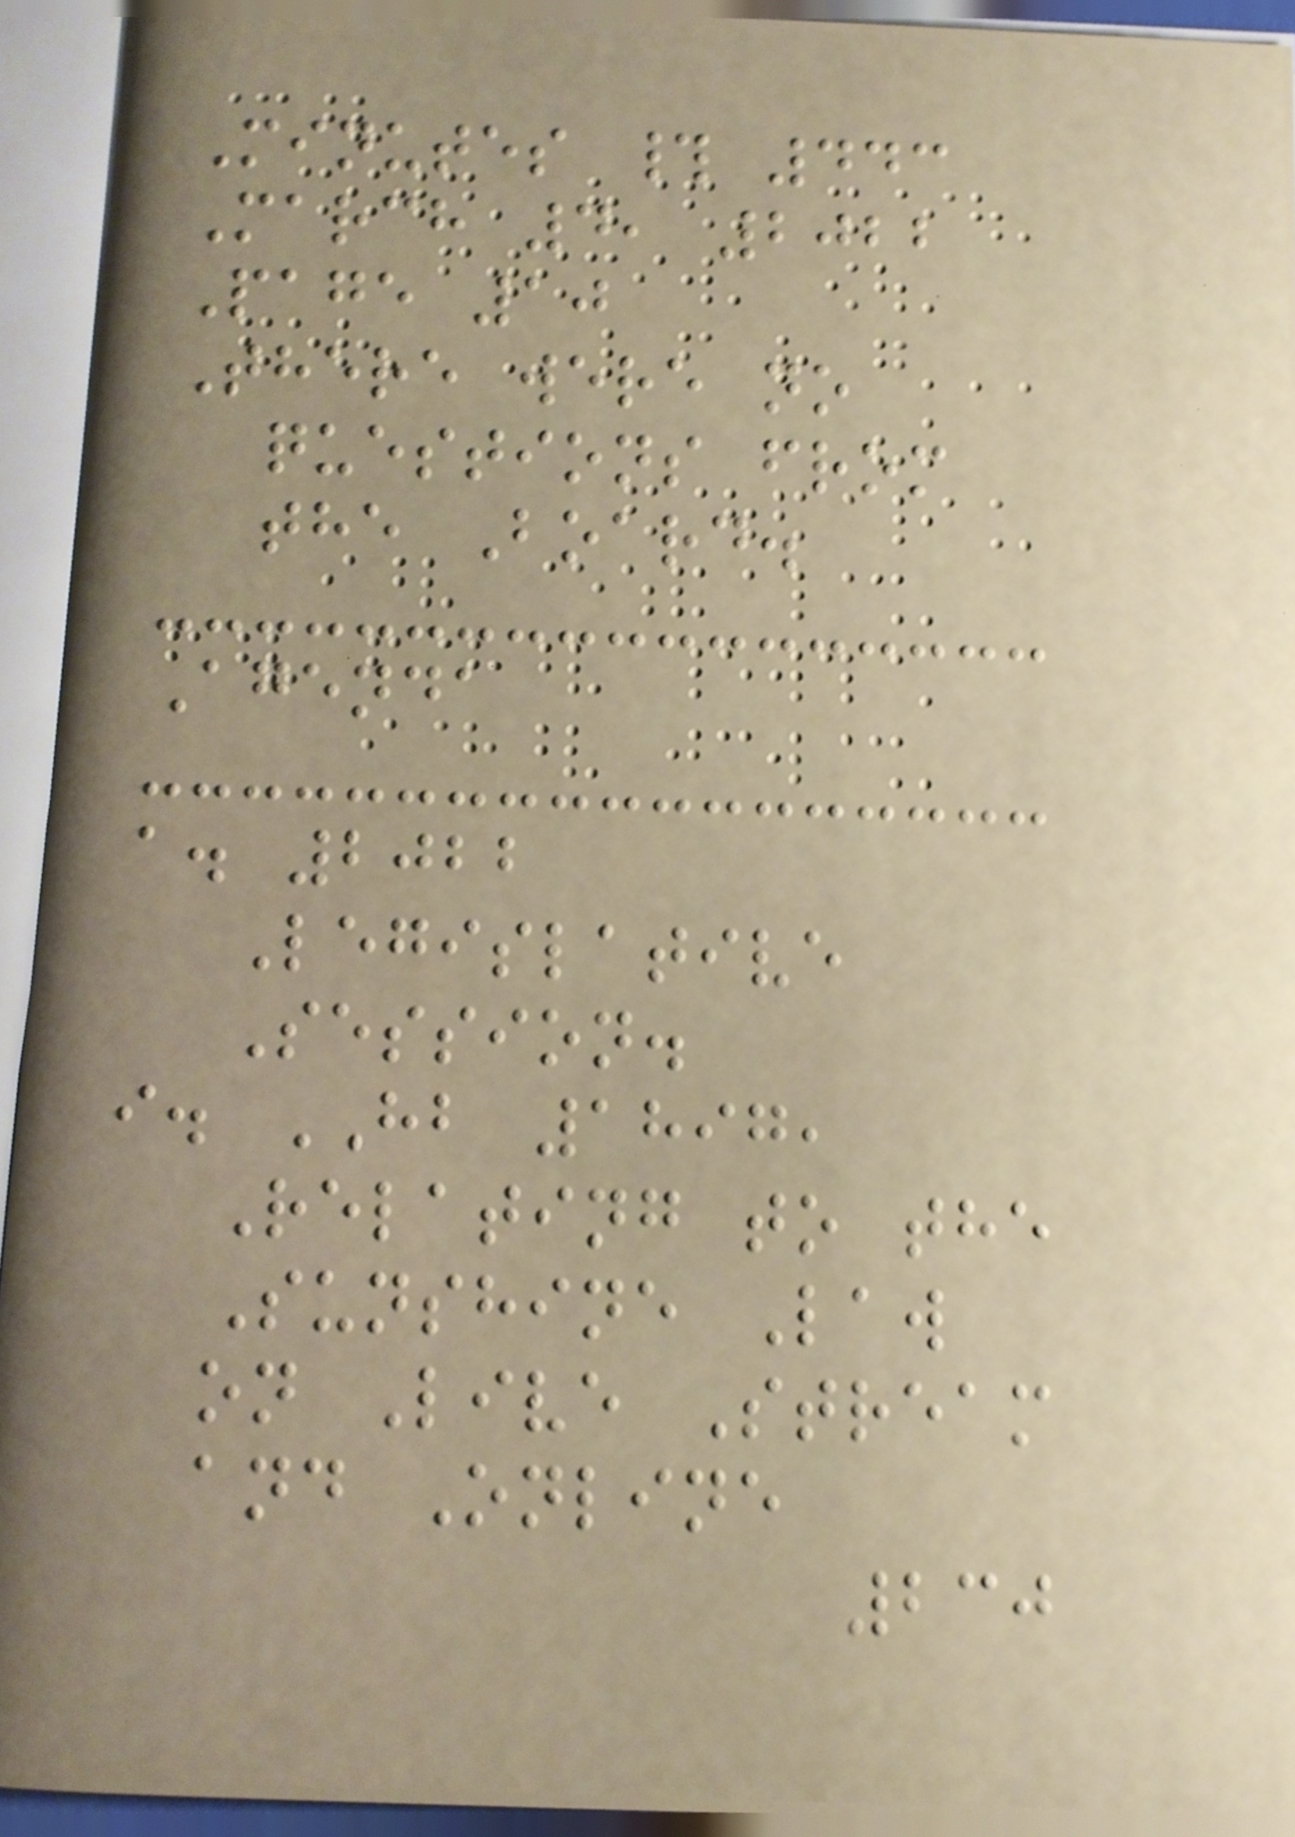Minutes # 443
March 4, 2022
Page 10
There were no
questions from
the Board.
Agenda
a. 2022
Legislative
Session.
i. HB 1897,
Relating to the
Sunshine Law
on Live Stream
and Online
230
